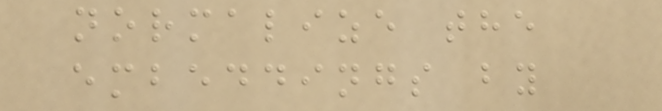normalize the
embeddings by
